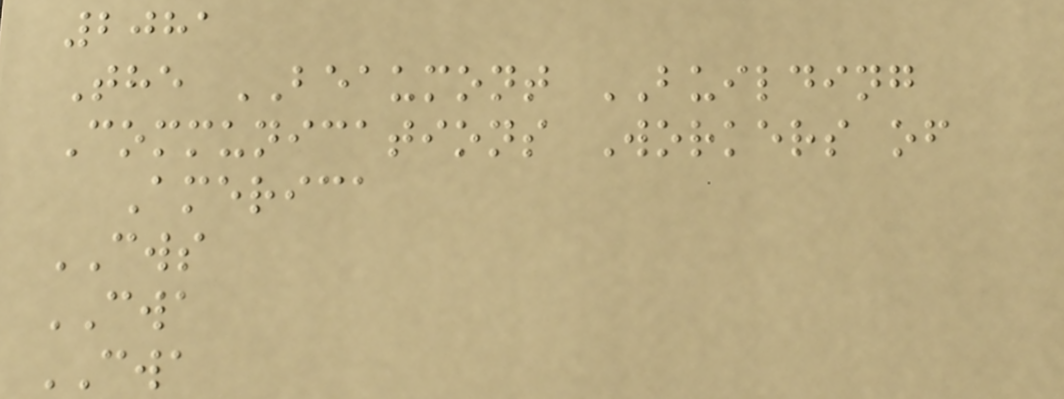2081
The BEAUMONT BUILDING
Communications Workers of
America
CWS
CWA
CWA
